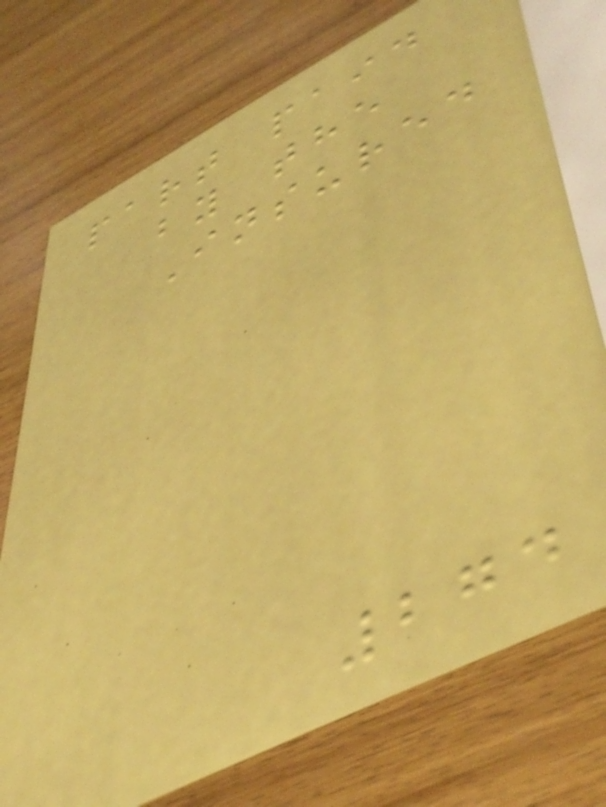part paid
by the
Insured
274
